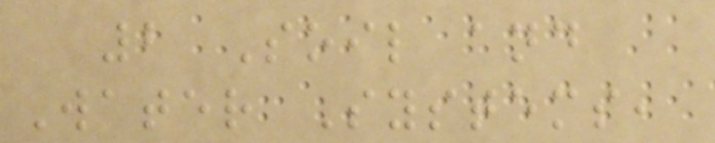2 Soil and
Water Systems,
